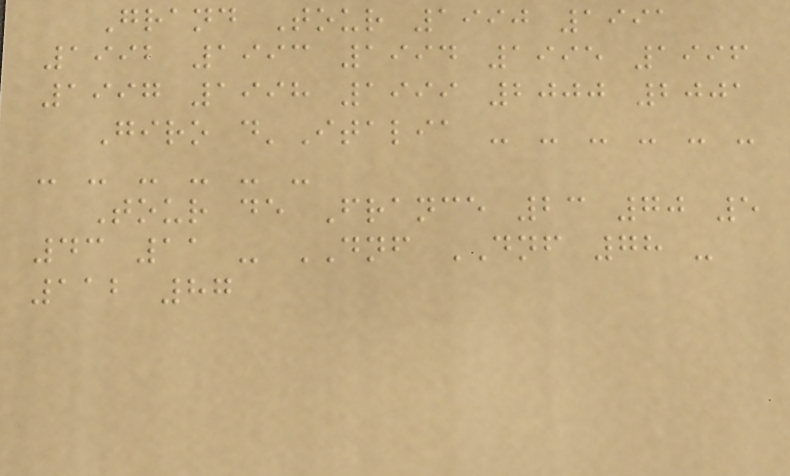Grand Tour 1990 1991
1992 1993 1994 1995 1996
1997 1998 1999 2000 2001
Giro d'Italia - - - - - -
- - - - - -
Tour de France 23 70 5
43 11 - DNF DNF 78 -
112 87
